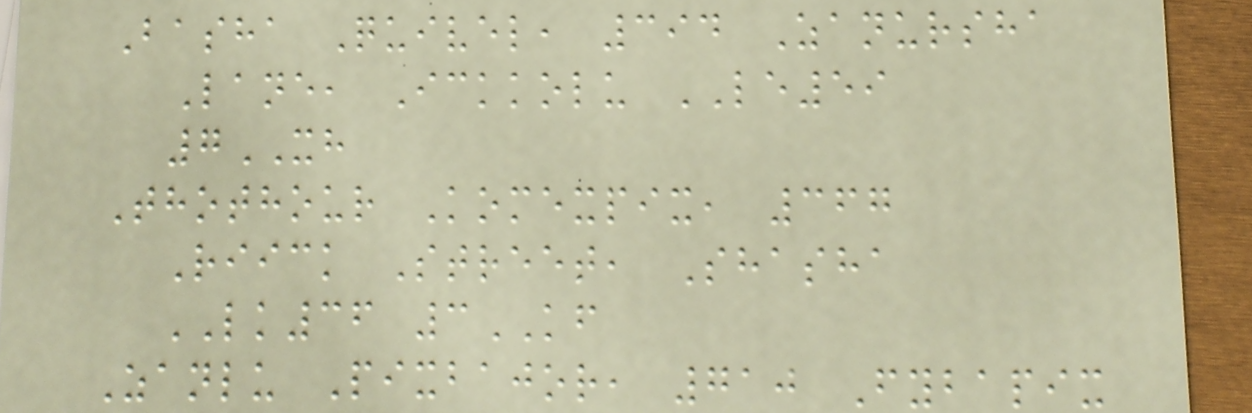Basha Quivel, 394 Zanursha
Lane, Ickkolu LE59
7XH
Thothour Komexpix, 367
Riick Street, Shasha
LK36 3KF
Zanlu Pixbajor, 710 Fybapix
